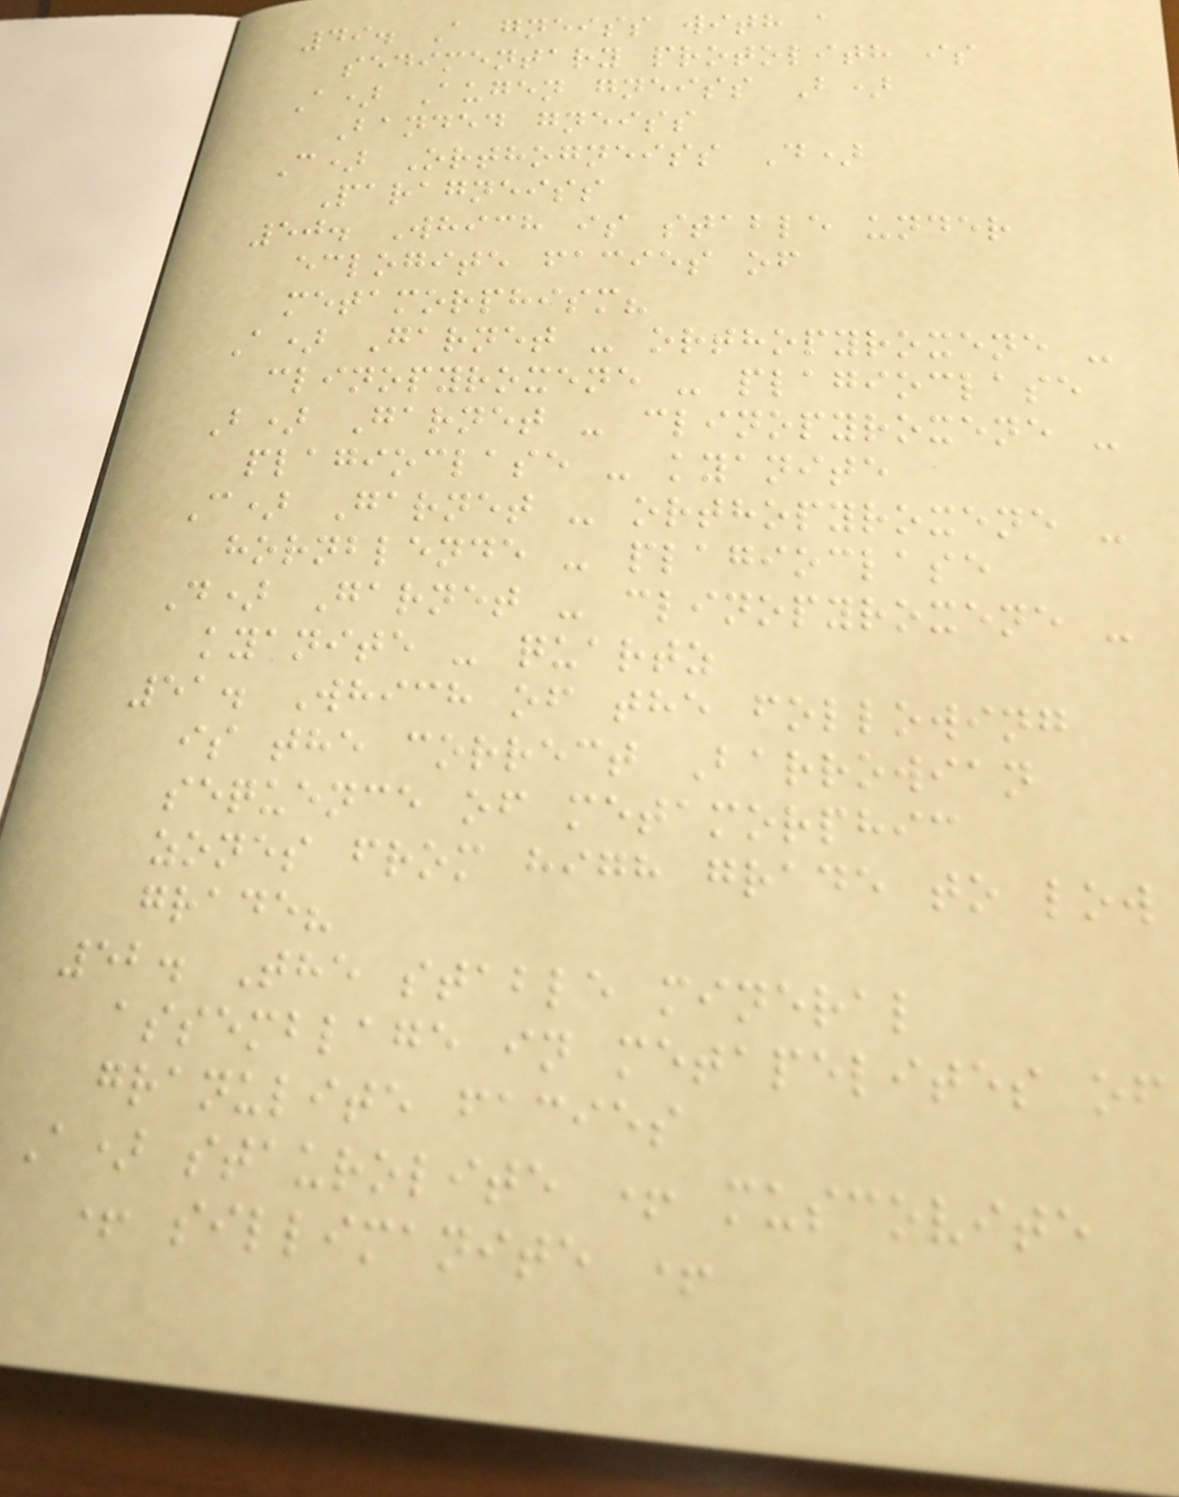49. A gneiss with a
sedimentary protolith is
A) Augen gneiss B)
Banded gneiss
C) Orthogneiss D)
Paragneiss
50. Which is stable under
eclogite facies of
metamorphism?
A) Garnet - orthopyroxene -
clinopyroxene - plagioclase
B) Garnet - clinopyroxene -
plagioclase - kyanite
C) Garnet - orthopyroxene -
hornblende - plagioclase
D) Garnet - clinopyroxene -
kyanite - quartz
51. Which of the following
is the correct Barrowian
sequence of metamorphic
zones from high grade to low
grade?
52. The stable mineral
assemblage in metapelites of
granulite facies
A) staurolite + muscovite
+ sillimanite +
